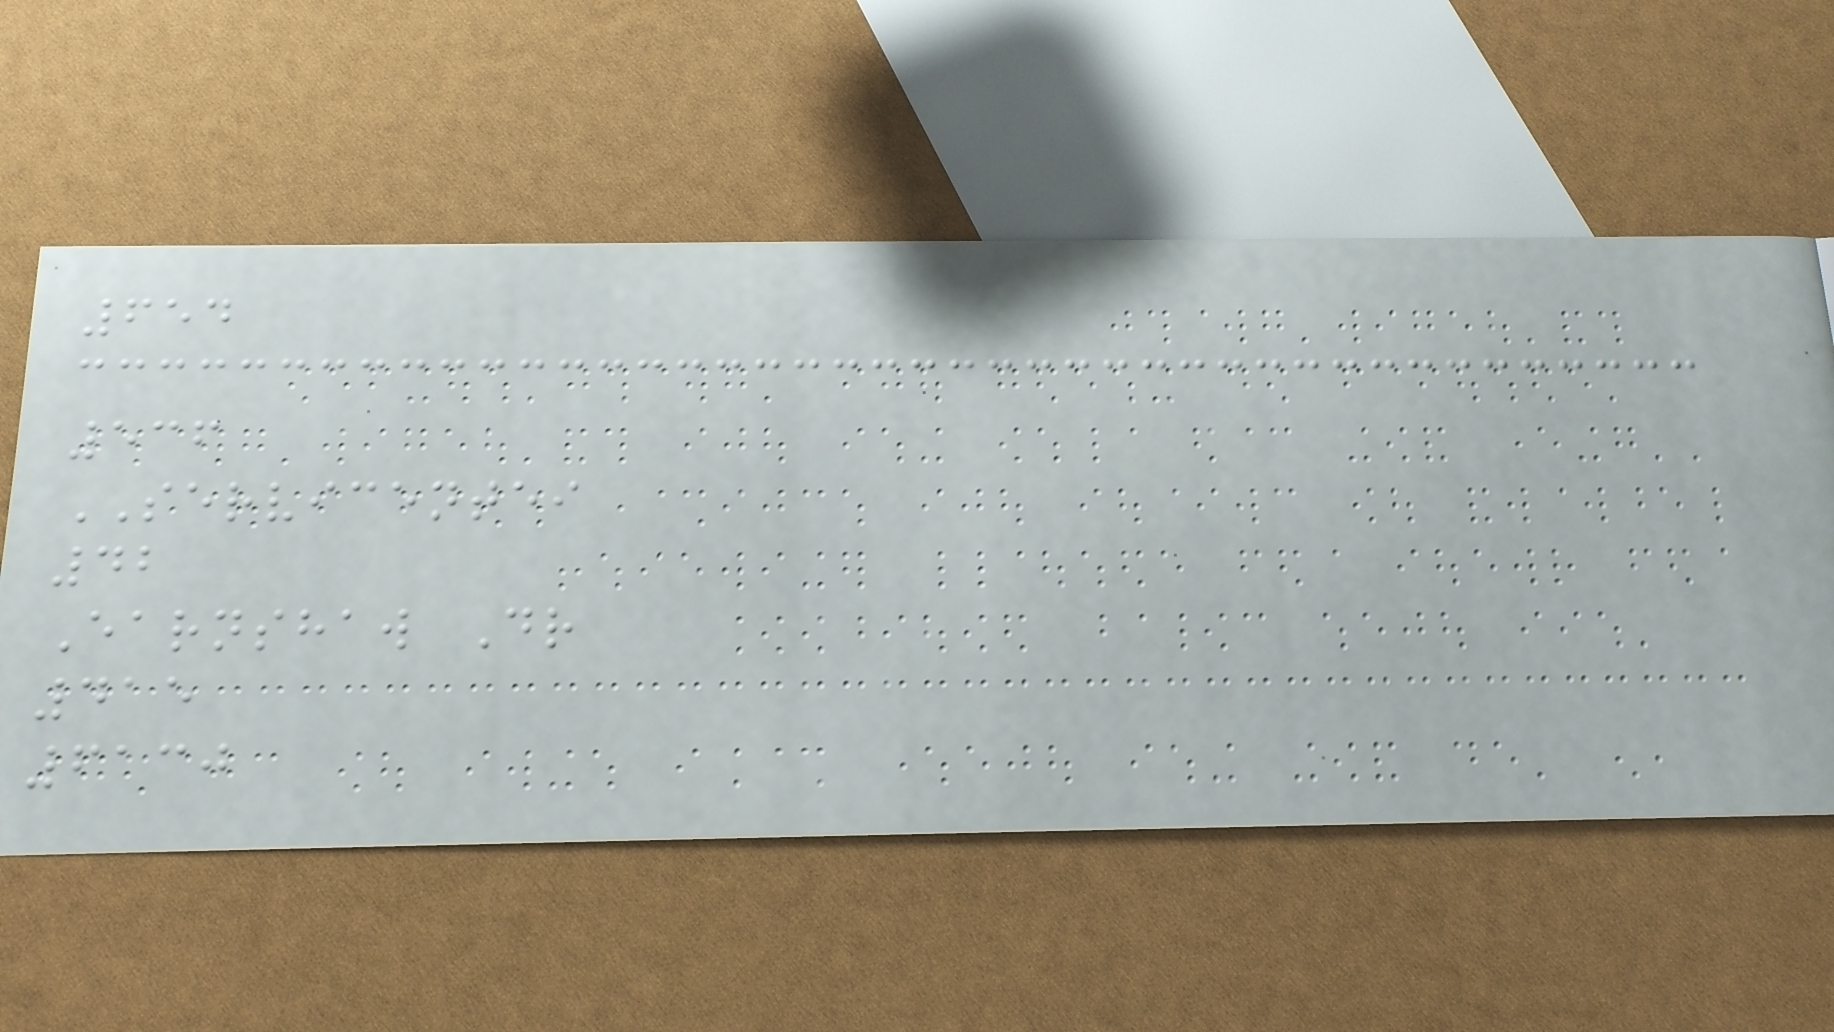654
536
SERVICENTEI
42
Earnshaw Dr
415
6130
